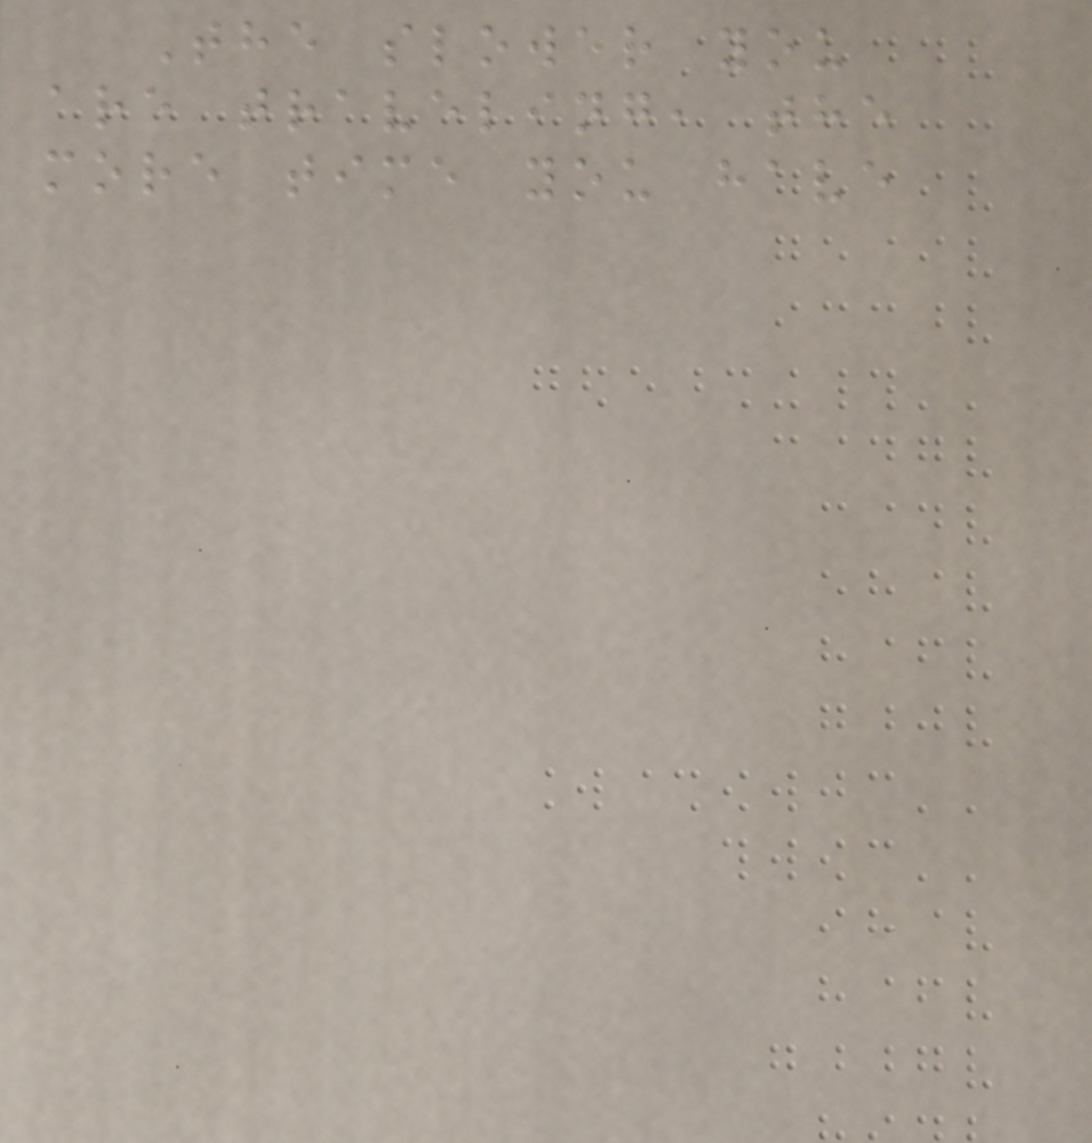The slower you
are traveling, the
more time you have
